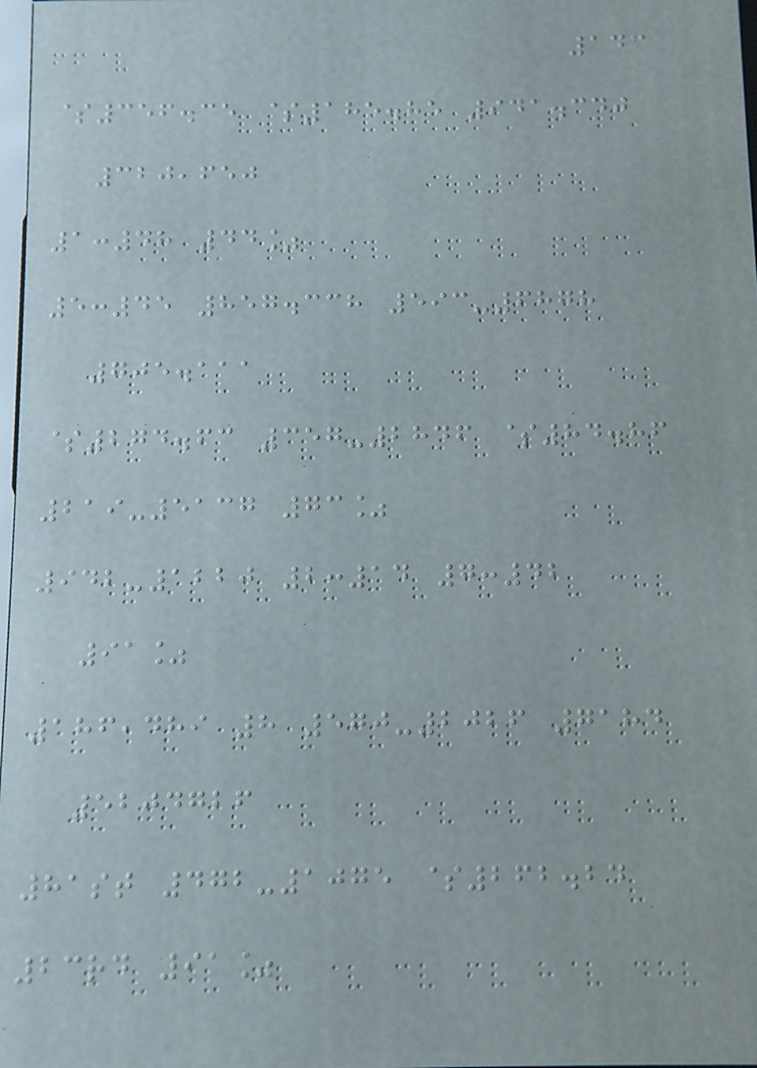143
$356.35 $185.85 941.340
320,650
1:48 44%
5:45 857.338 593-6878
705.111
$274.63 357-2846 $84.86
219-5137 73%
942-1220 2:14 7:42
91%
186,489 8 570-2026 7184
5204726
81st 472-1075 $262.24
23rd 91%
